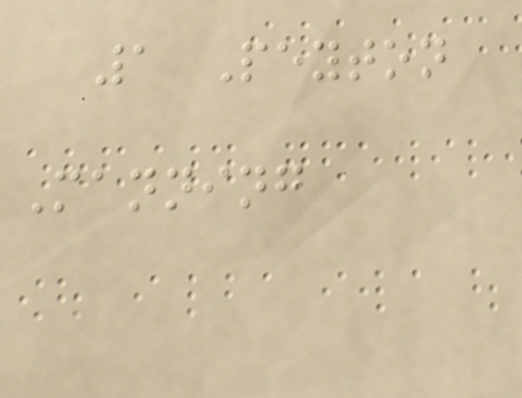1 Peyton
Manning
